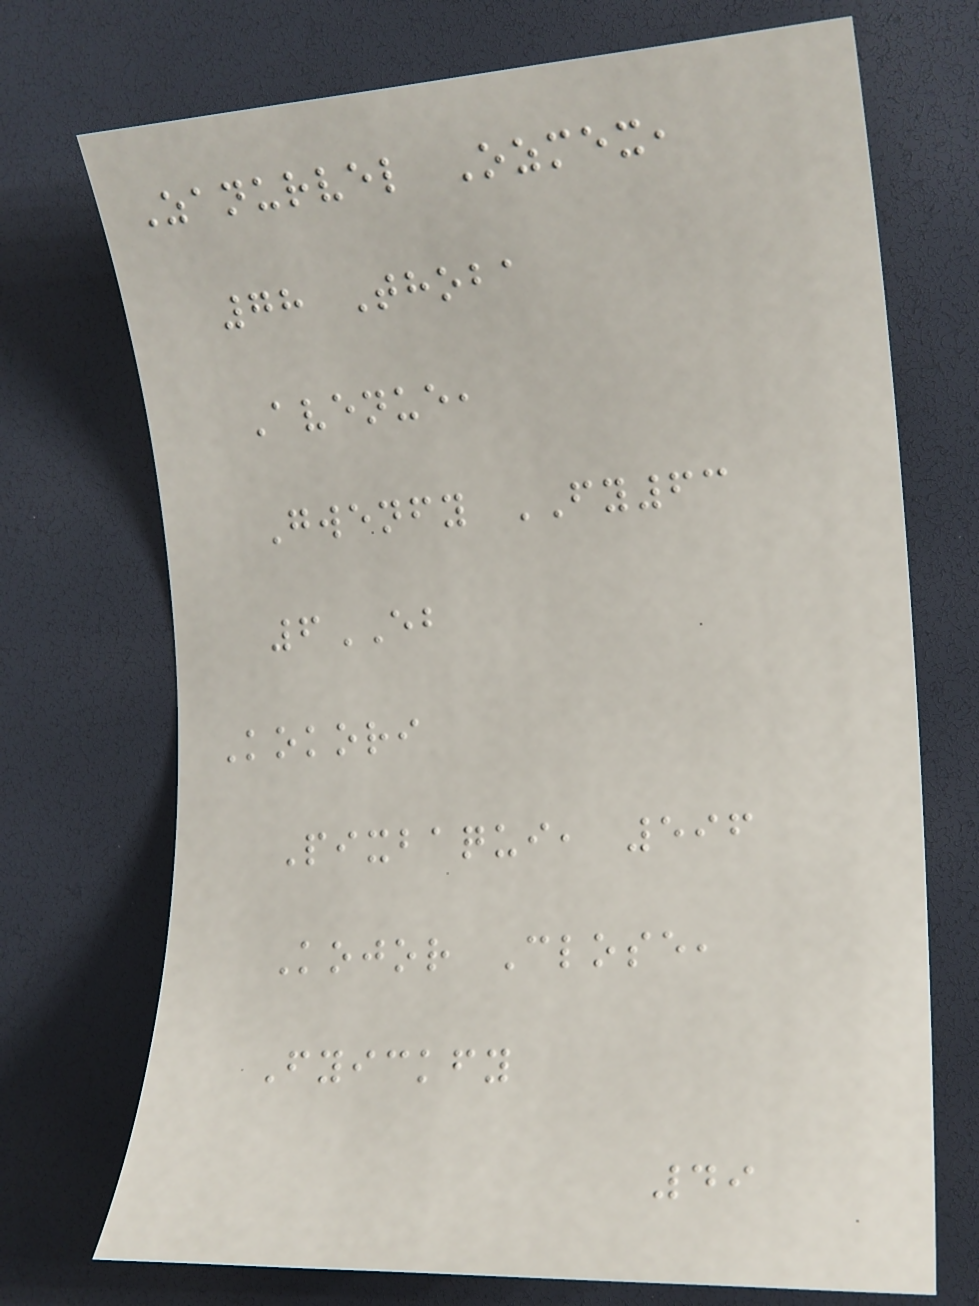Zanurvel Ozmex,
78 Thoba
Avenue,
Gwenfy FY63
6EB
Kokori
Pixbaqui, 596
Kojor Close,
Fyickfy
49
